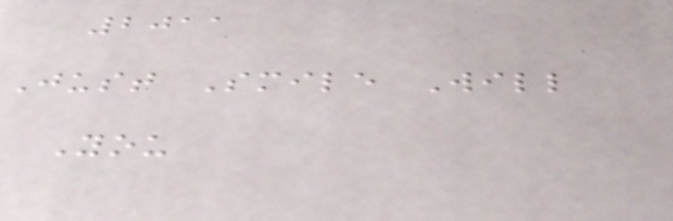2011
Just Smile Will
You
